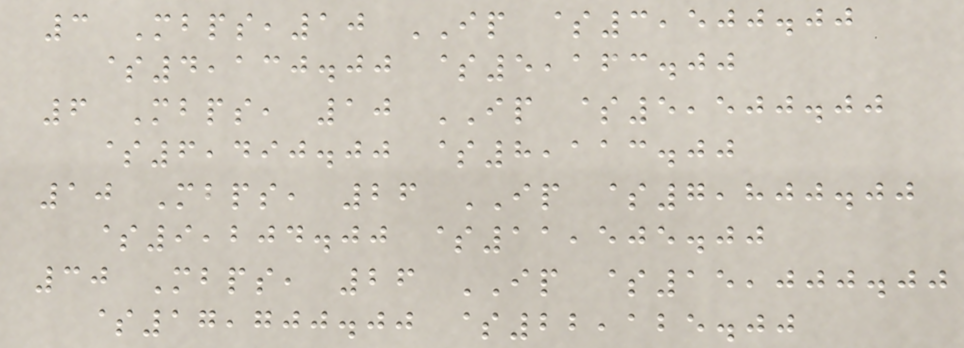3 Mbps,10 IP $3,500.00
$4,130.00 $5,163.00
6 Mbps, 10 IP $5,500.00
$6,490.00 $8,113.00
10 Mbps, 26 IP $7,800.00
$9,204.00 $11,505.00
30 Mbps, 26 IP $15,000.00
$17,700.00 $22,125.00
